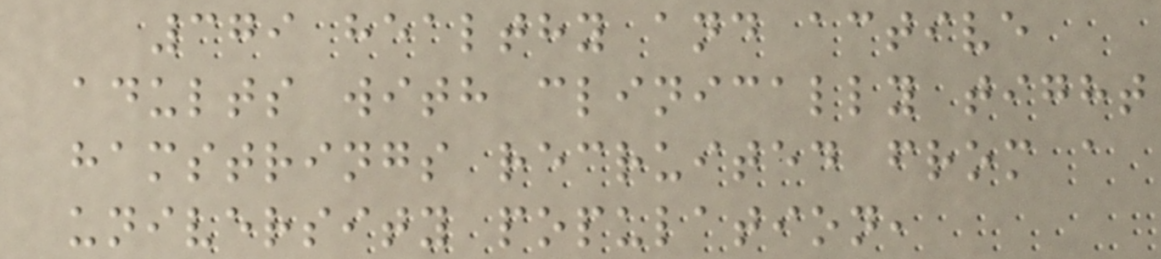379 healthy and active
adults with clinically tight
hamstrings recruited from a
university population,
